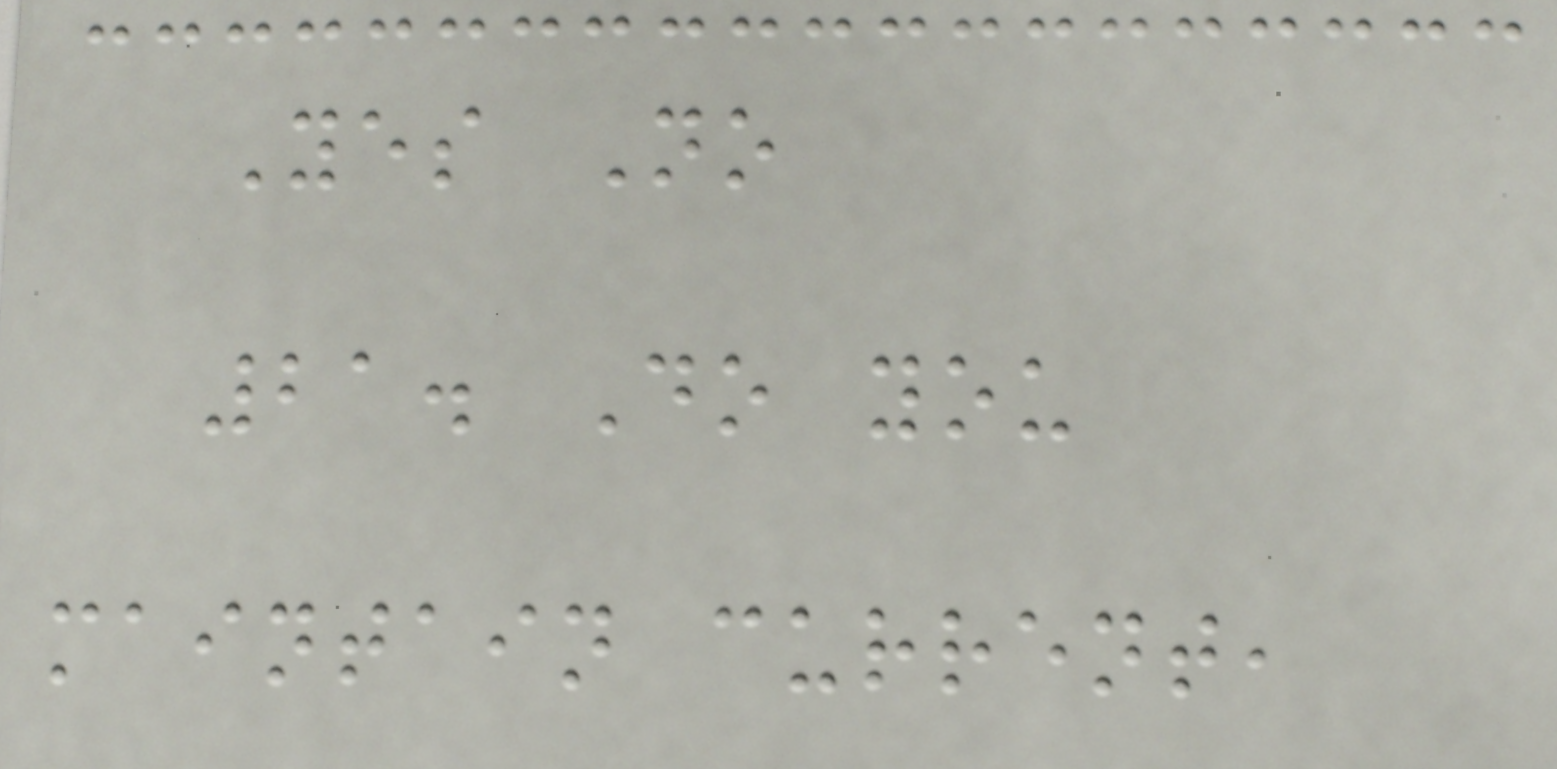Yes No
21. Do you
maintain current,
